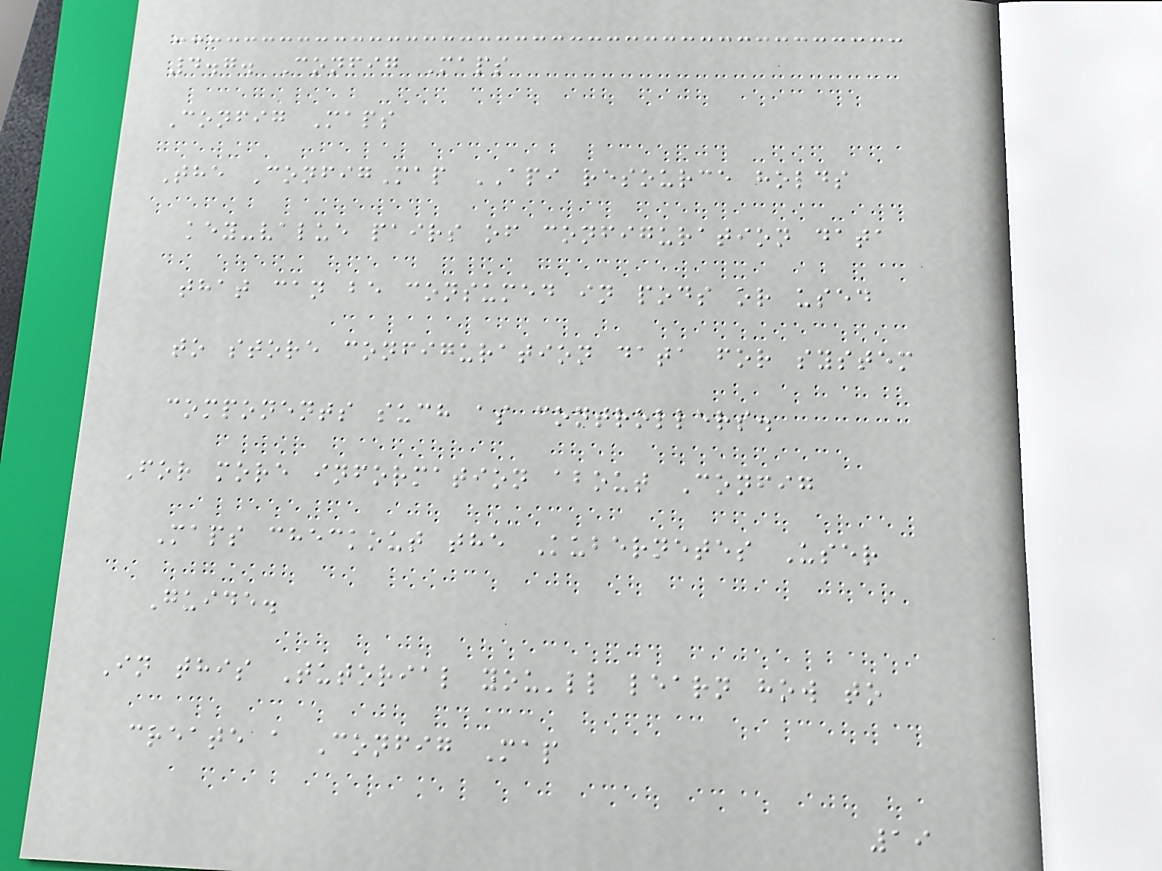4.7. Config Maps
Config Maps
The ConfigMap API resource holds
key-value pairs of configuration data
that can be consumed in pods or used
to store configuration data for system
components such as controllers.
For more information about Config
Maps checkout the Kubernetes User
Guide.
In this Tutorial you'll learn how to
create a Config Map
19
